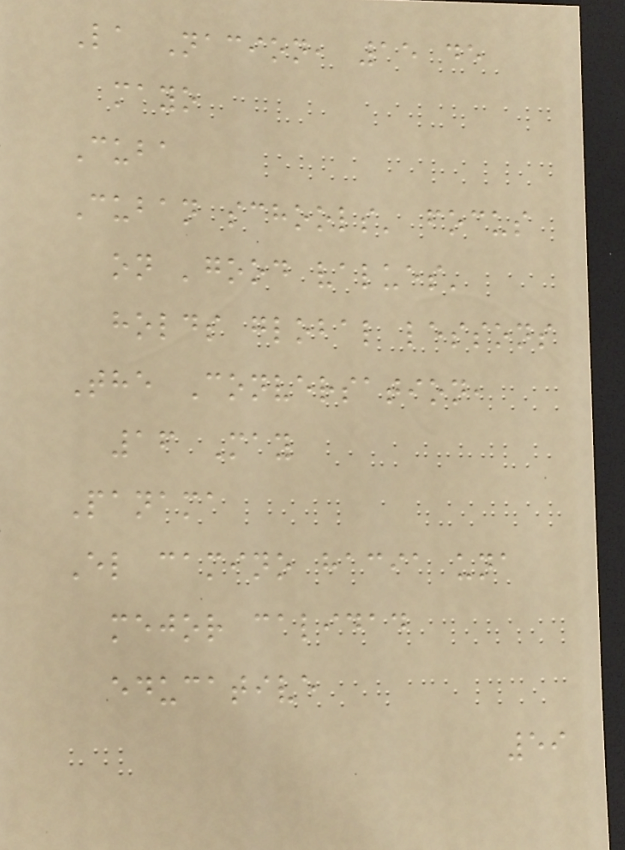La Nacion, 15 de
mayo
Cuba
Cuban schools' focus
on 'good values'
holds global lessons
The Conversation,
16 May
Panama
El camino hacia una
mejor calidad
educative
59
